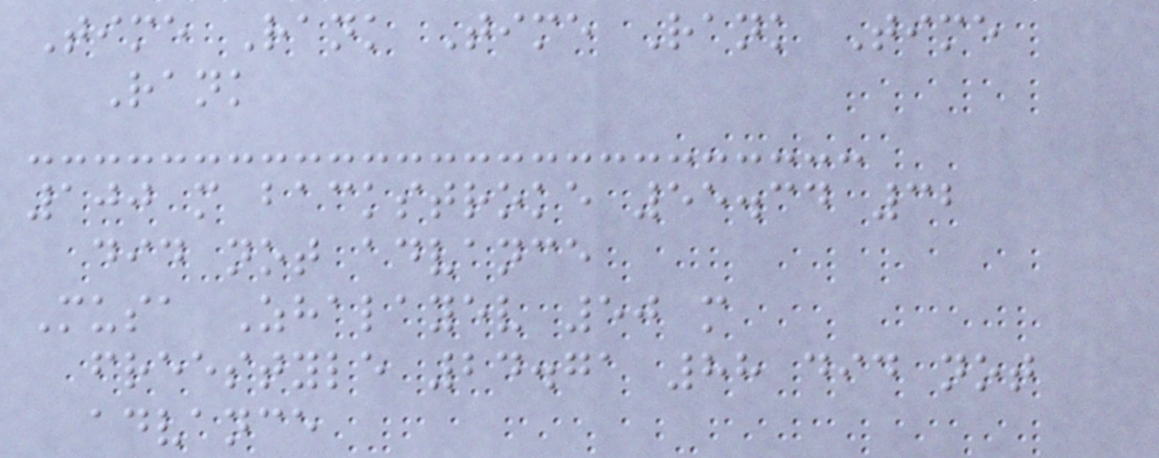Time Rank Time Rank Time
Rank
100 m backstroke 55.34 32
did not advance
Musa Zhalayev 50 m
freestyle 24.71 88 did not
advance
